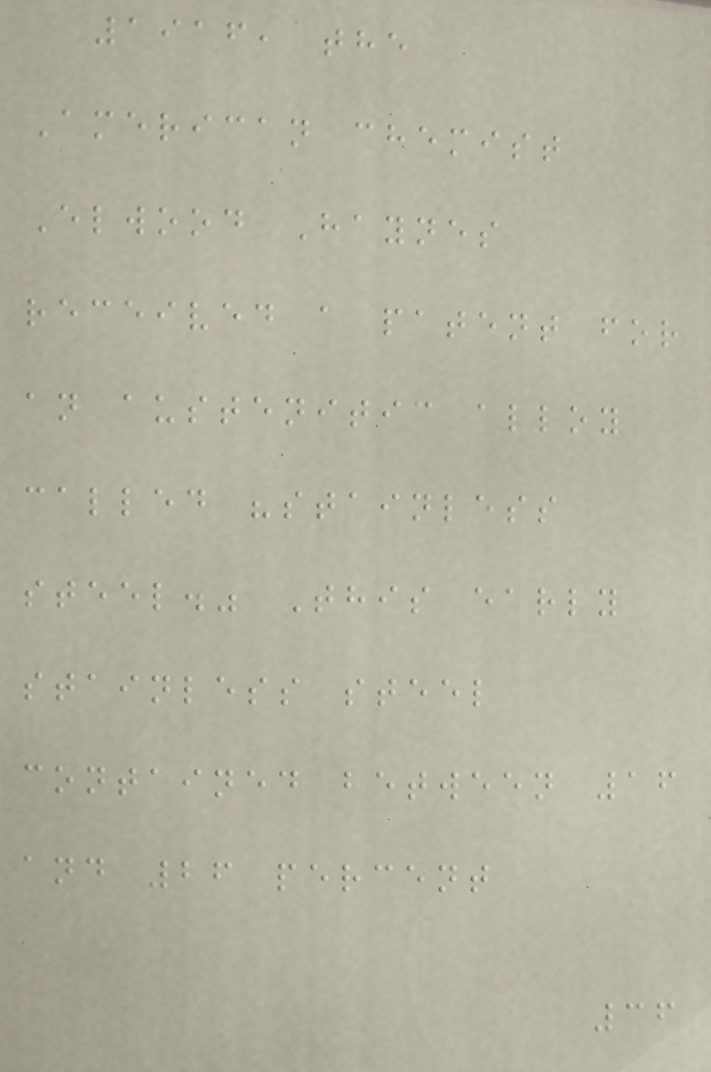1916, the
American chemist
Elwood Haynes
received a patent for
an austenitic alloy
called "stainless
steel." This early
stainless steel
contained between 16
and 26 percent
36
